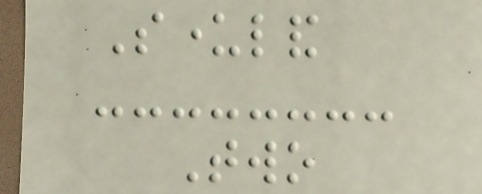Sunderland
Two
